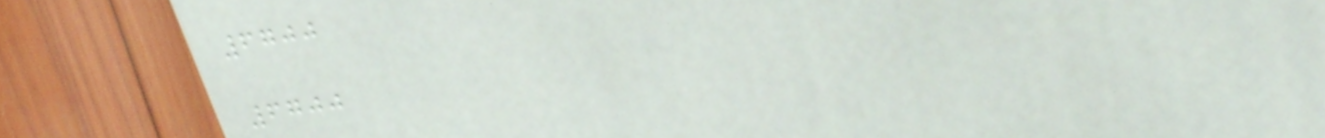6700
6700
